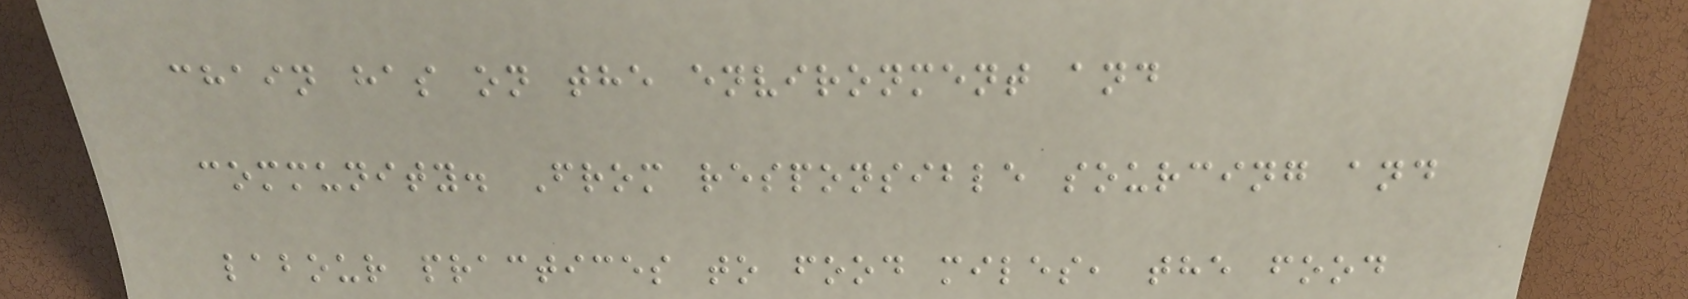chain has on the environment and
community. From responsible sourcing and
labour practices to food miles, the food
